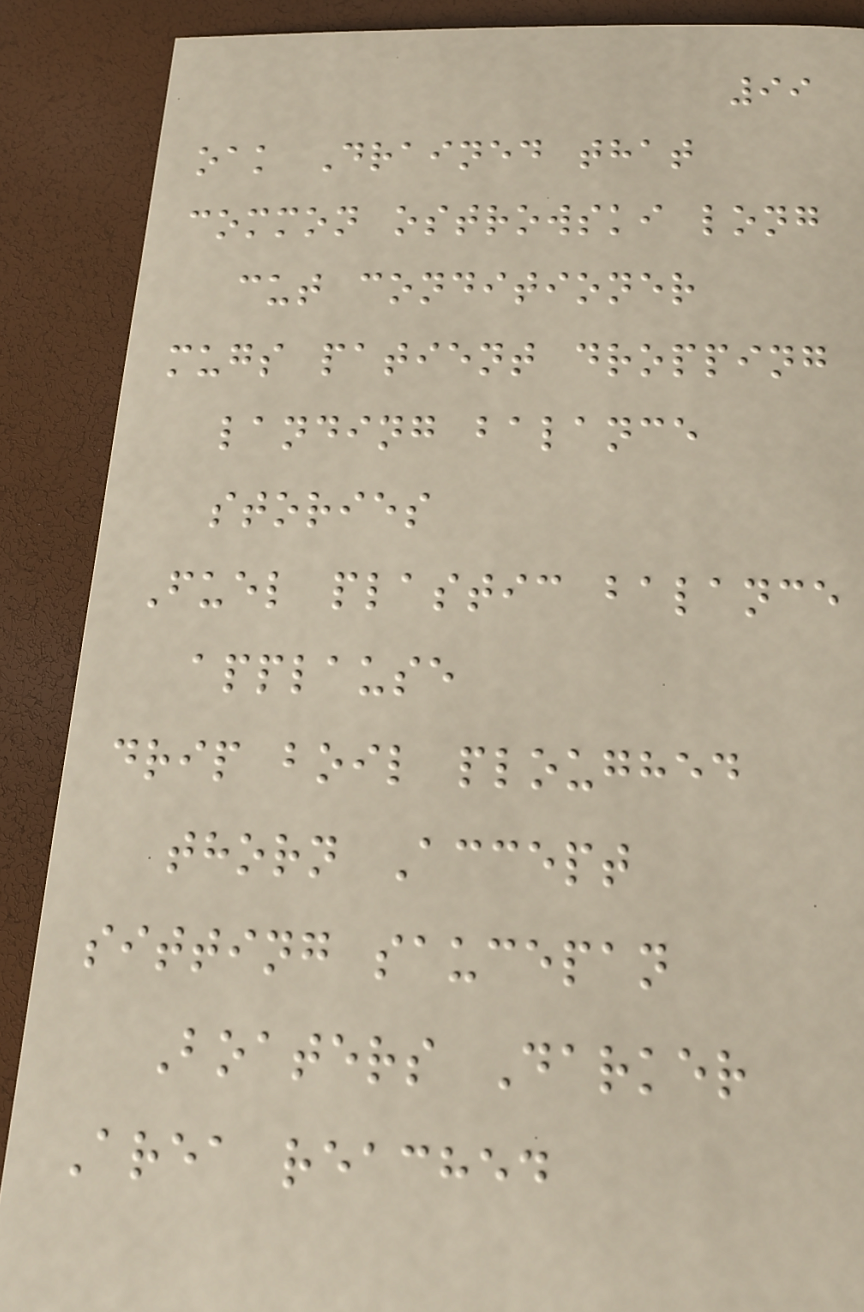99
oak Drained that
common ostrowski long
cut conditioner
mugs patient dropping
landing balance
stories
Fuel plastic balance
applause
drip boil ploughed
thorn Accept
sitting saucepan
Boaters Darker
Area reached
